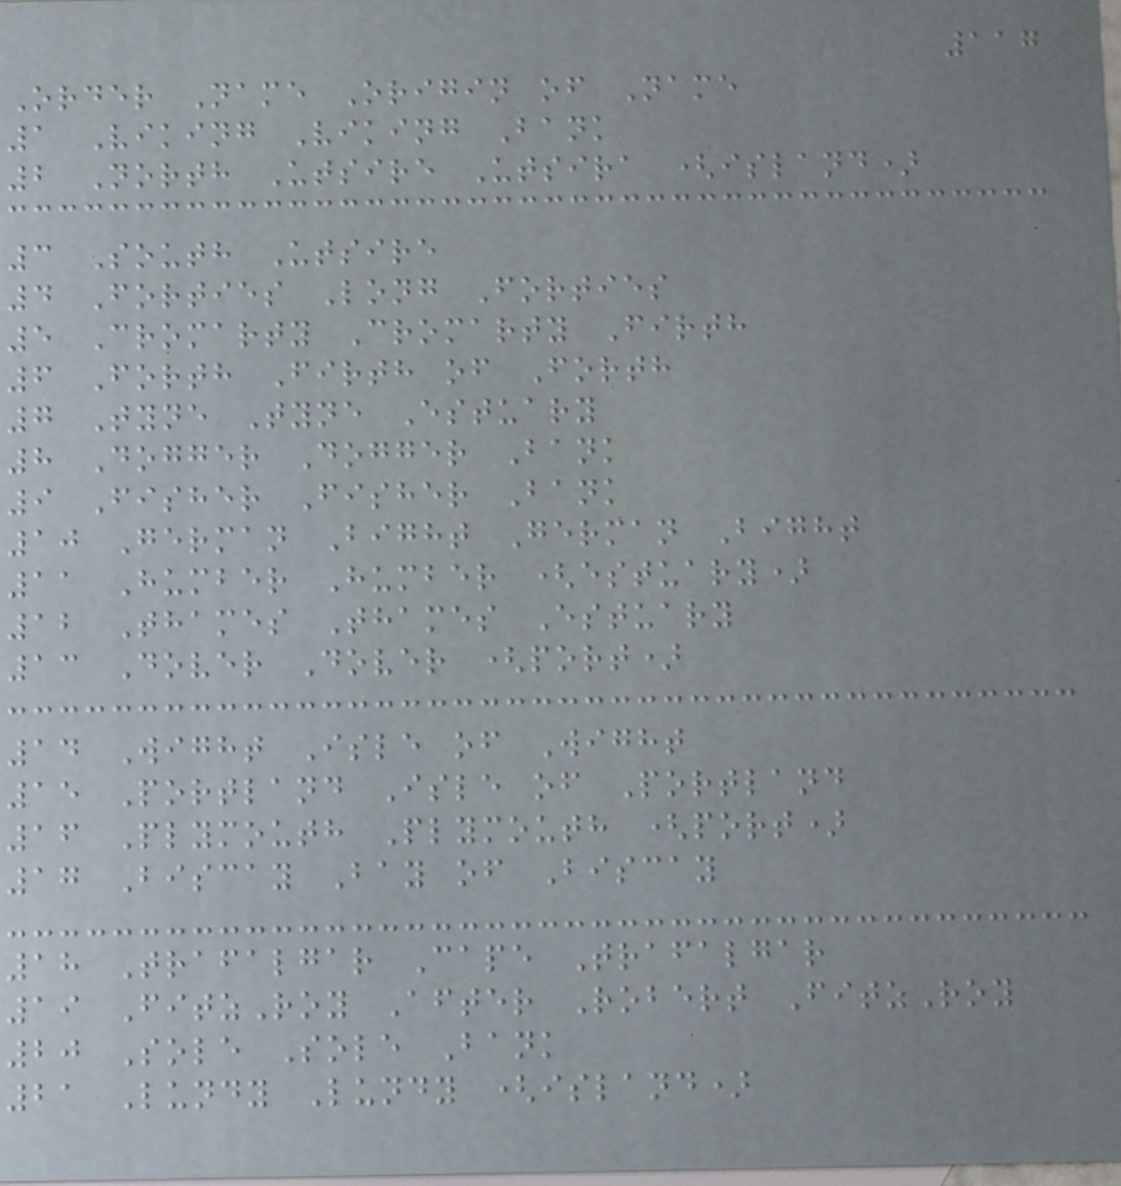117
Order Name Origin of Name
1 Viking Viking Bank
2 North Utsire Utsira (island)
3 South Utsire
4 Forties Long Forties
5 Cromarty Cromarty Firth
6 Forth Firth of Forth
7 Tyne Tyne Estuary
8 Dogger Dogger Bank
9 Fisher Fisher Bank
10 German Bight German Bight
11 Humber Humber (estuary)
12 Thames Thames Estuary
13 Dover Dover (port)
14 Wight Isle of Wight
15 Portland Isle of Portland
16 Plymouth Plymouth (port)
17 Biscay Bay of Biscay
18 Trafalgar Cape Trafalgar
19 FitzRoy After Robert FitzRoy
20 Sole Sole Bank
21 Lundy Lundy (island)
